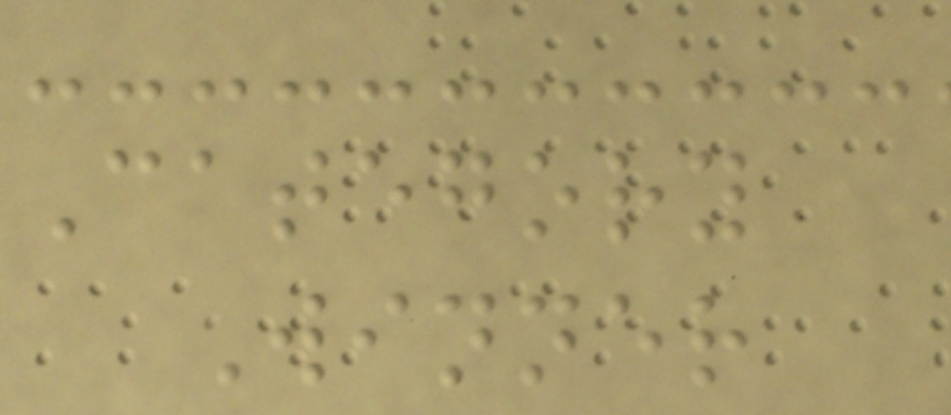Category
Winner
